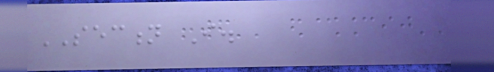SECTION I.
